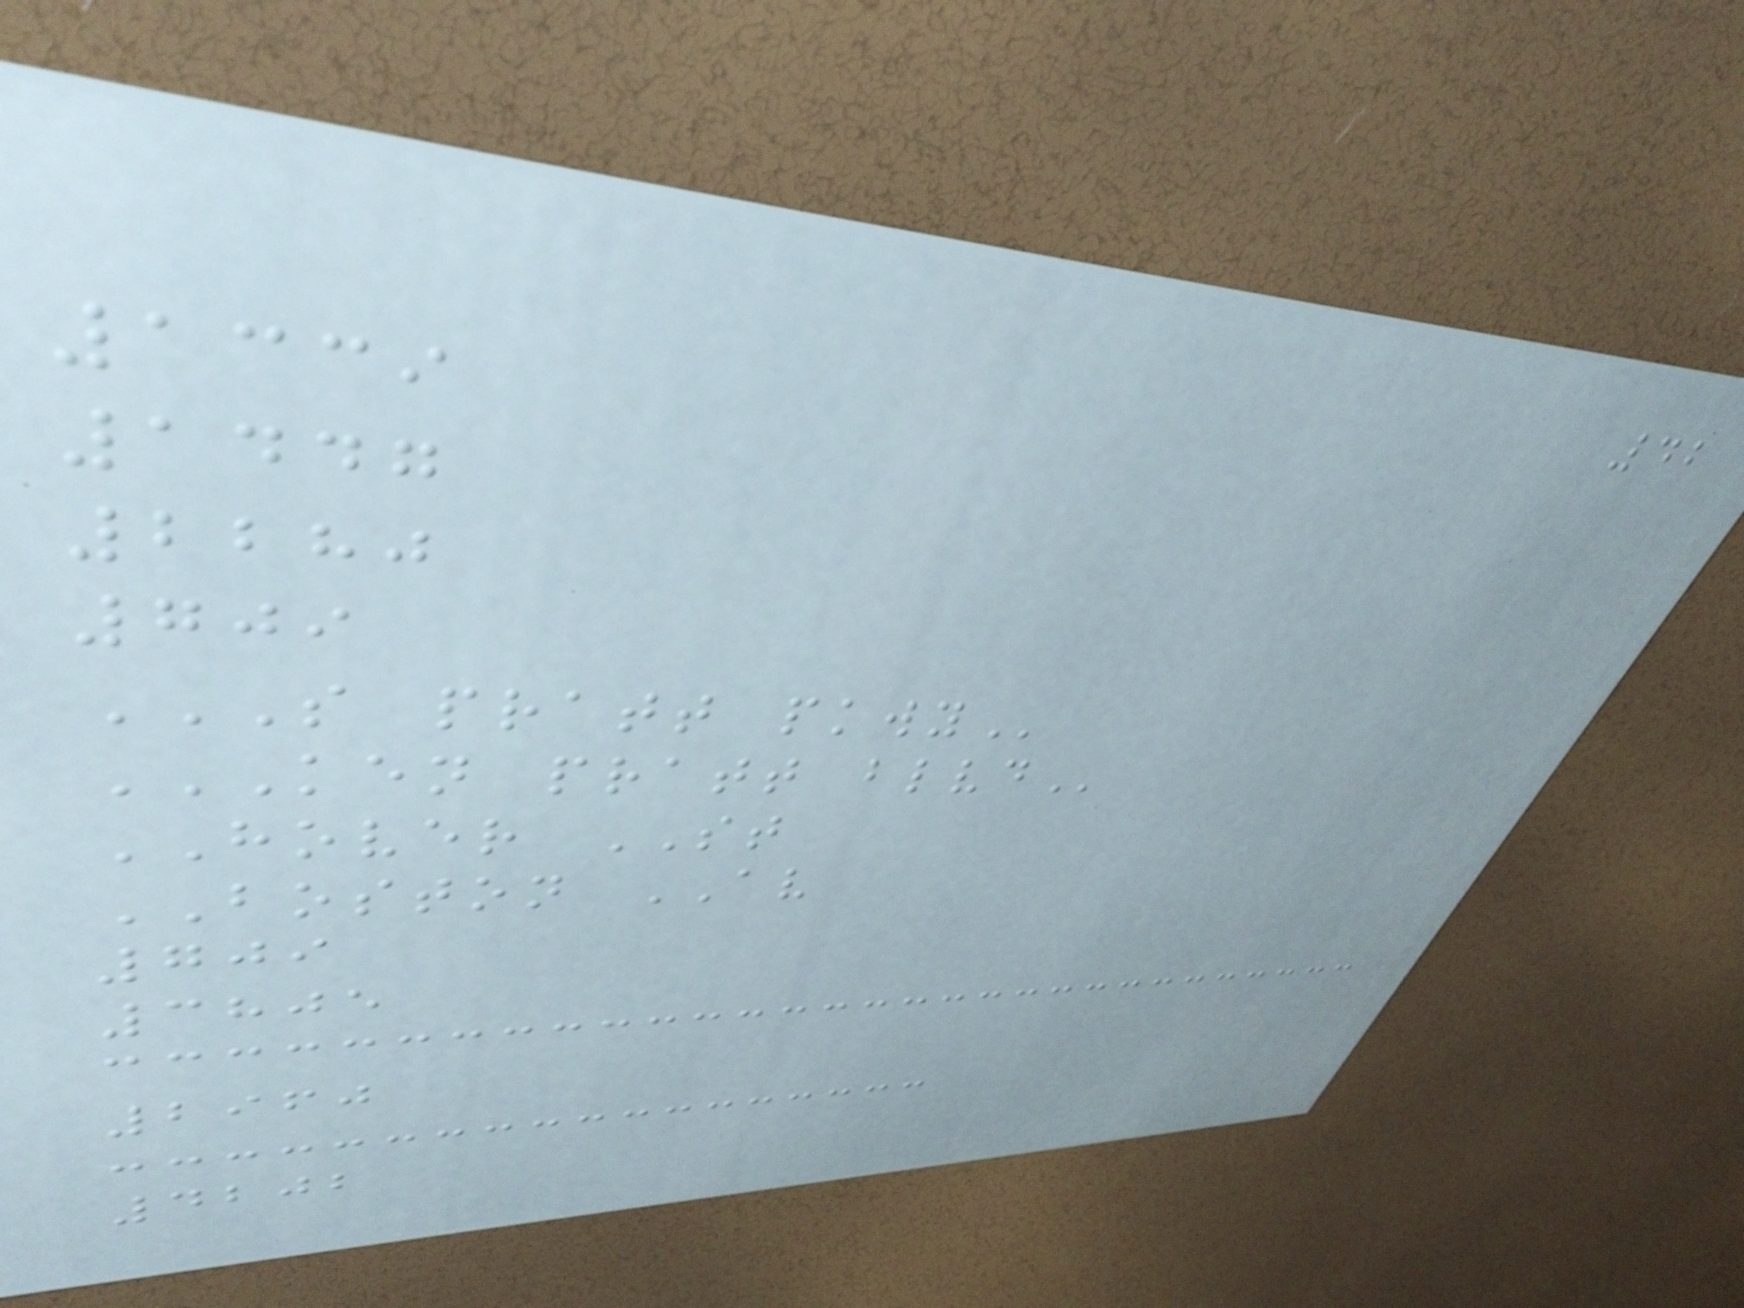42
1339
1447
2280
709
S PRATT PKWY
KEN PRATT BLVD
HOVER ST
BOSTON AV
709
3805
2960
4202
